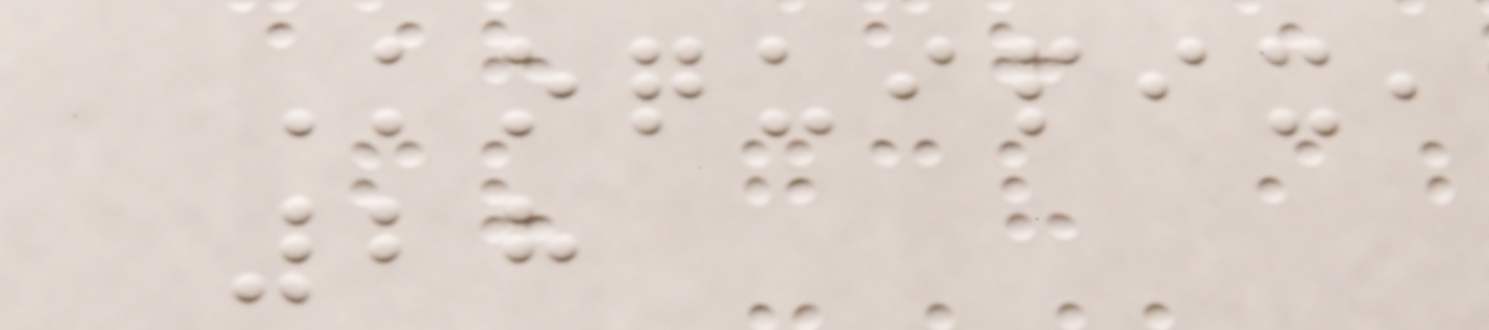Koquipix,
28
